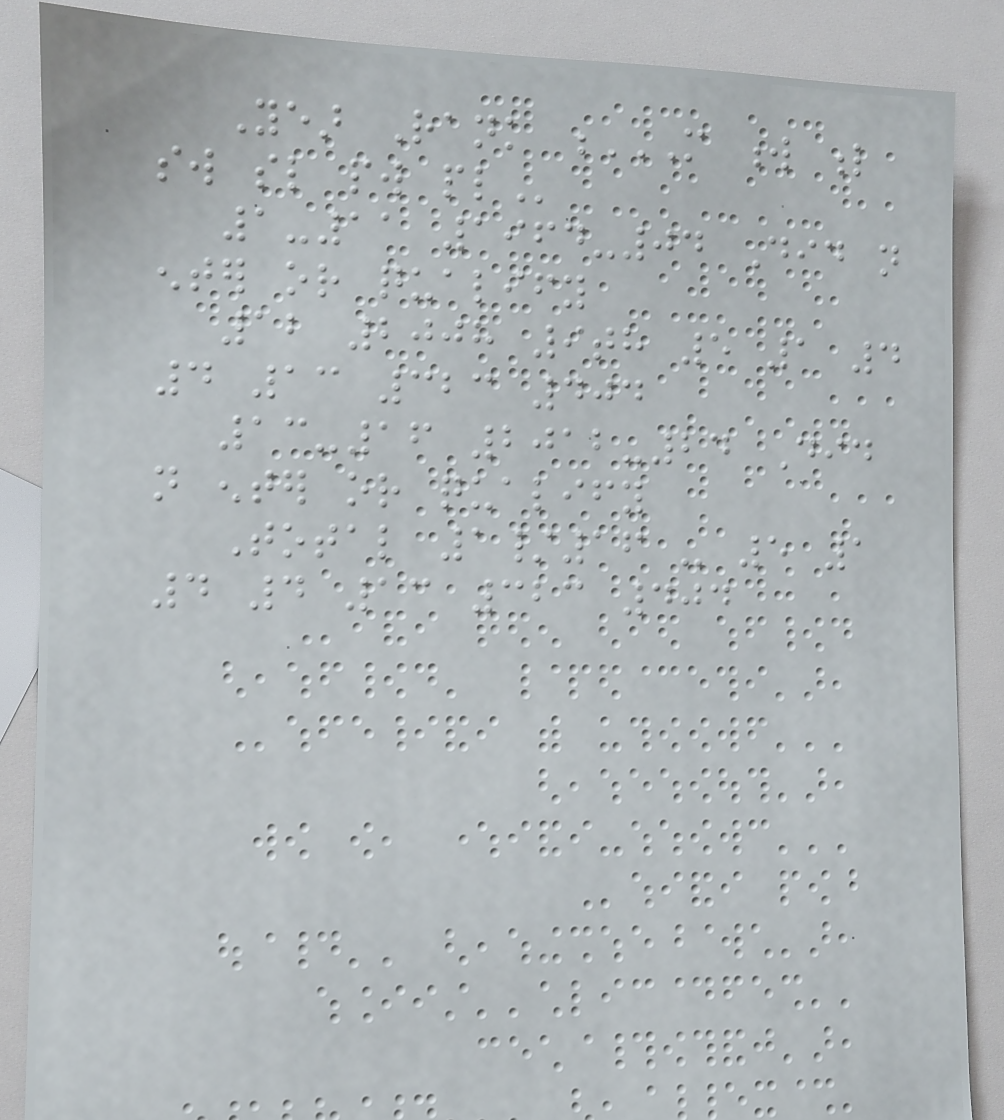Year Rank M W L
SW SL PW PL
1-11 1964-04 Did not
enter or qualify
12 2008 9th 5 1 4
4 13 323 404
13-16 2012-24 Did
not enter or qualify
Total 1/16 - 5 1
4 4 13 323 404
